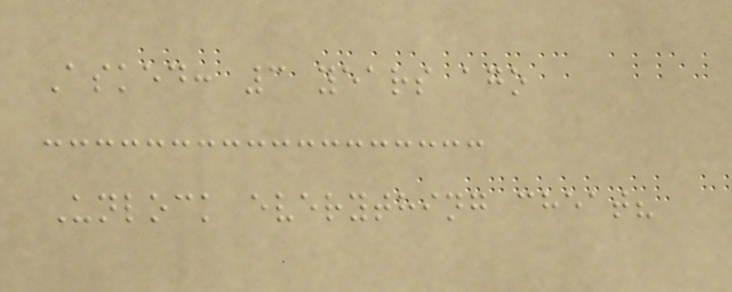Asked: 3 years ago
Unlock everything cheat?
